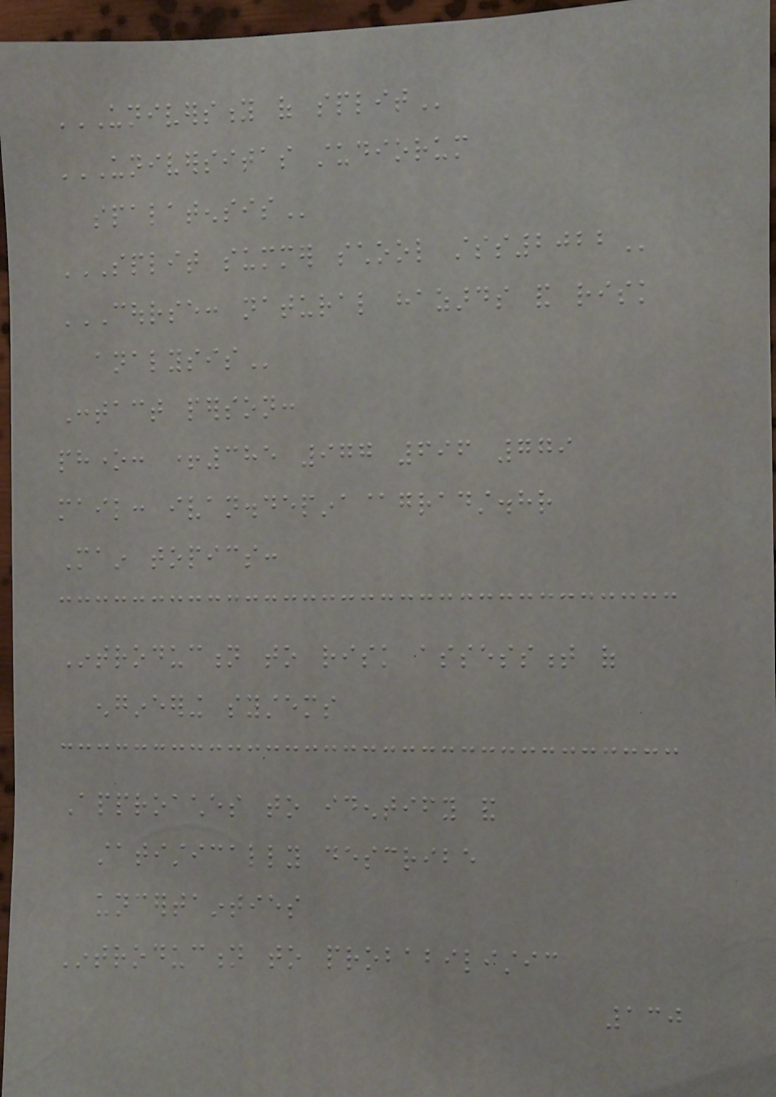UNIVERSITY OF SPLIT
UNIVERSITAS STUDIORUM
SPALATENSIS
SPLIT SUMMER SCHOOL STSS2022
COURSE: NATURAL HAZARDS AND RISK
ANALYSIS
Contact person:
phone: +385 977 696 779
mail: ivan.depina@gradst.hr
Main topics:
Introduction to risk assessment of
engineering systems
Approaches to identify and
statistically describe
uncertainties
Introduction to probabilistic
130
